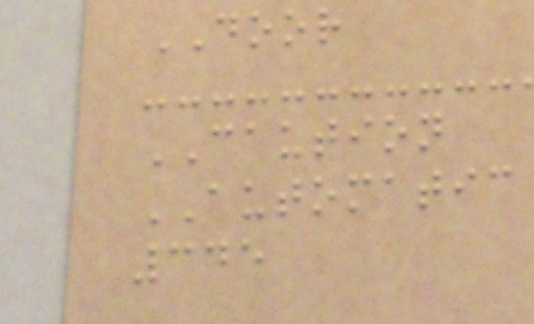DOOR
CAUTION
AUTOMATIC
345
